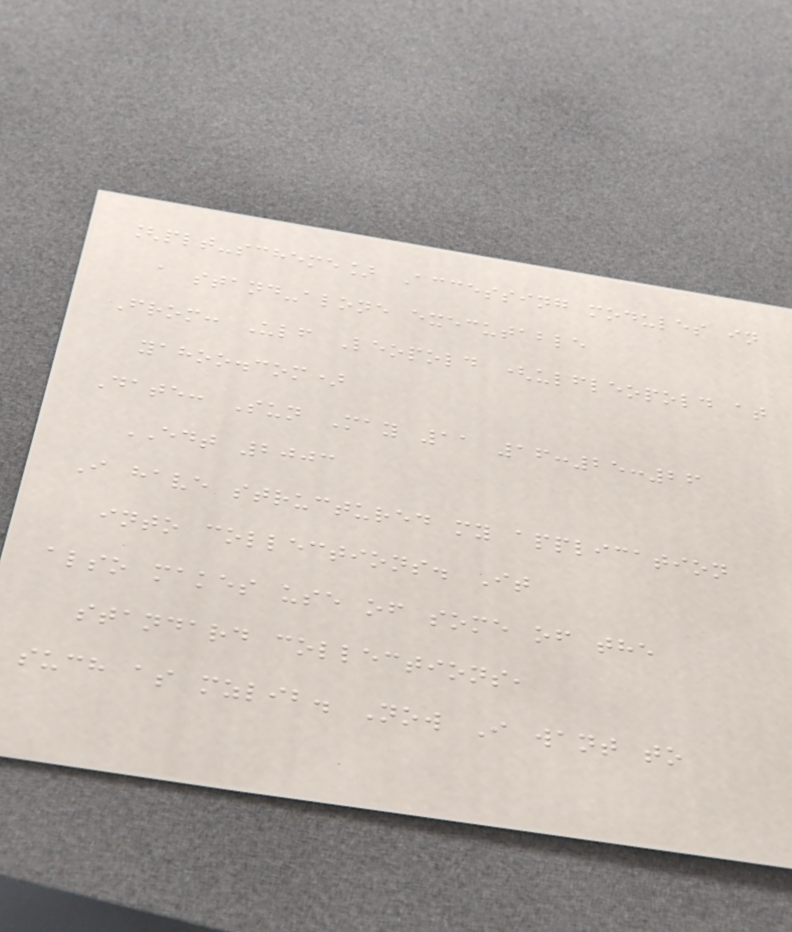[plt-scheme] Accessing modules in
a stand-alone executable
From: Ulf Leopold (ulfleopold at
yahoo.com)
Date: Sun May 11 16:25:26
EDT 2003
I have structured my application
into collections. It
also makes use of some of the
standard collections,
such as mzlib. Now I want to
